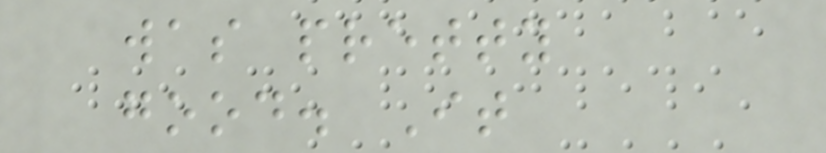was pretty
good. It
